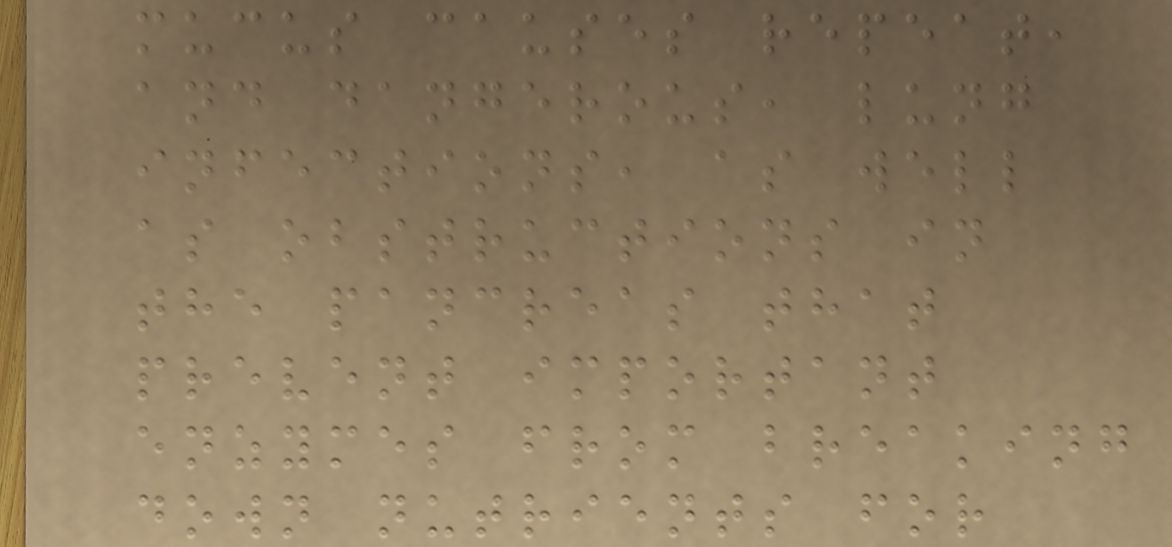mucus causes repeat,
and dangerous, lung
infections, as well
as obstructions in
the pancreas that
prevent important
enzymes from breaking
down nutrients for
